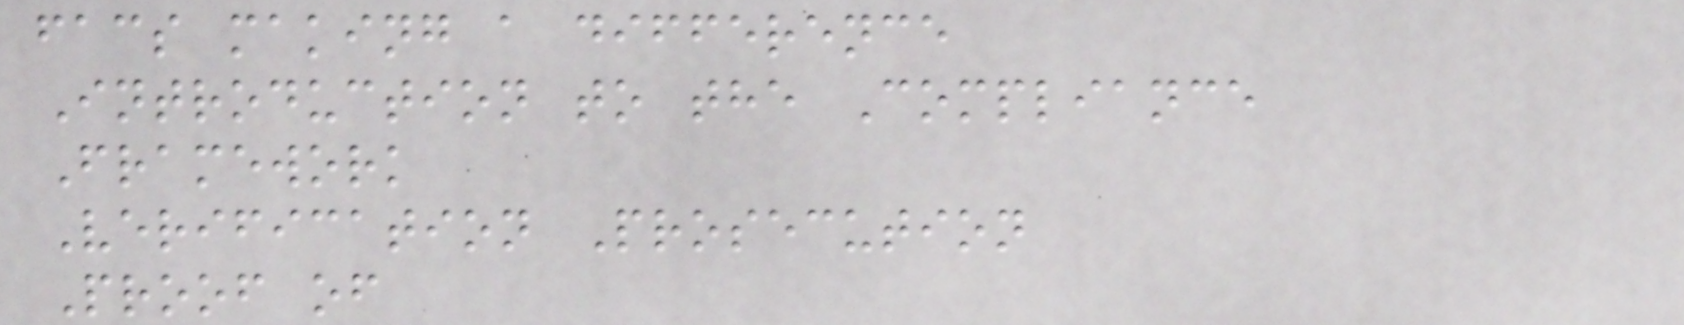facs making a difference
Introduction to the Compliance
Framework
Verification Prosecution
Proof of
